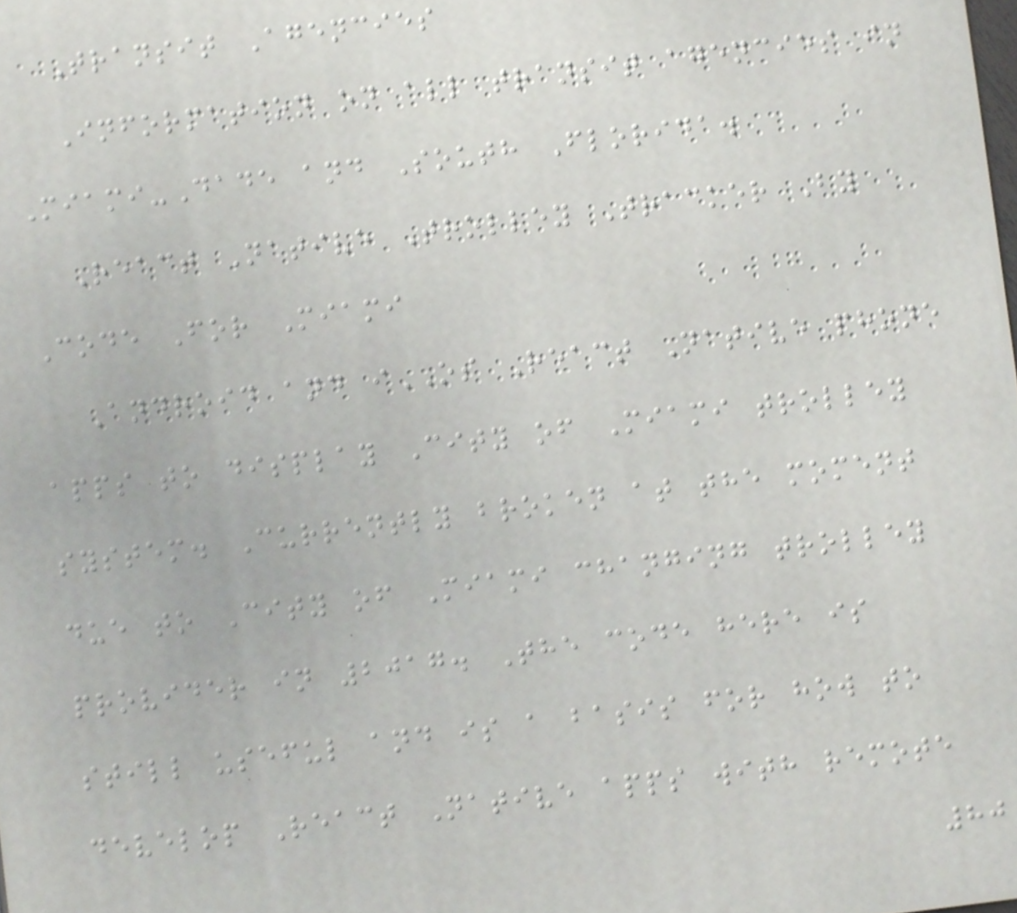Transit Agencies
Information on all transit agencies in
Miami-Dade and South Florida.
React Native Trolley Tracker By
Code For Miami
Android and iOS React Native phone
apps to display City of Miami trolley
system. Currently broken at the moment
due to City of Miami changing trolley
provider in 2017. The code here is
still useful and is a basis for how to
develop React Native apps with remote
80
